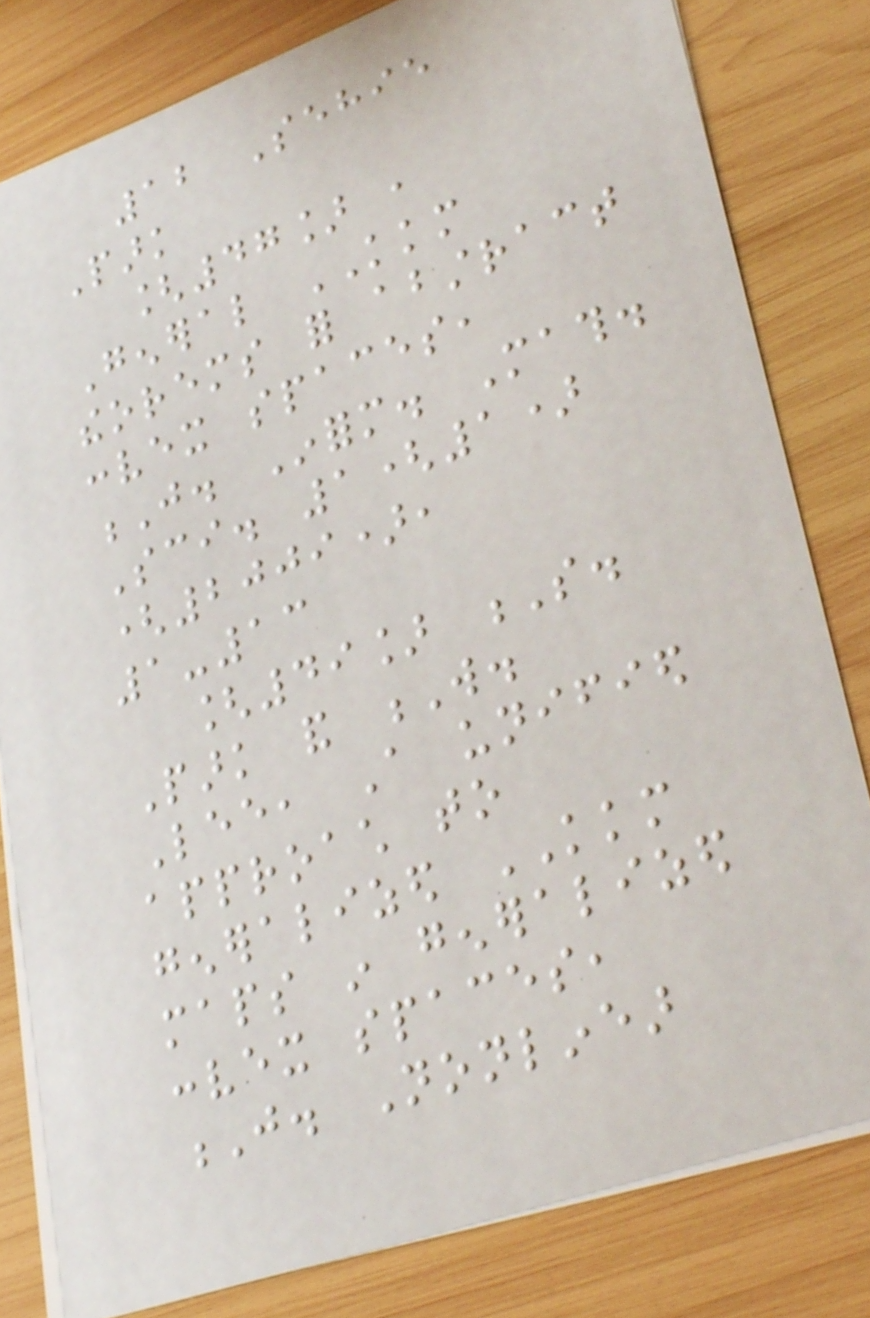12 Sehie
Park
[47] ,
General KKM
theorems for abstract
convex spaces,
J. Inform. Math.
Sci. 1(1)
(2009),
1-13
[49] S.
Park and W.
Lee, A unified
approach to
generalized KKM
maps in generalized
convex spaces,
J. Nonlinear
